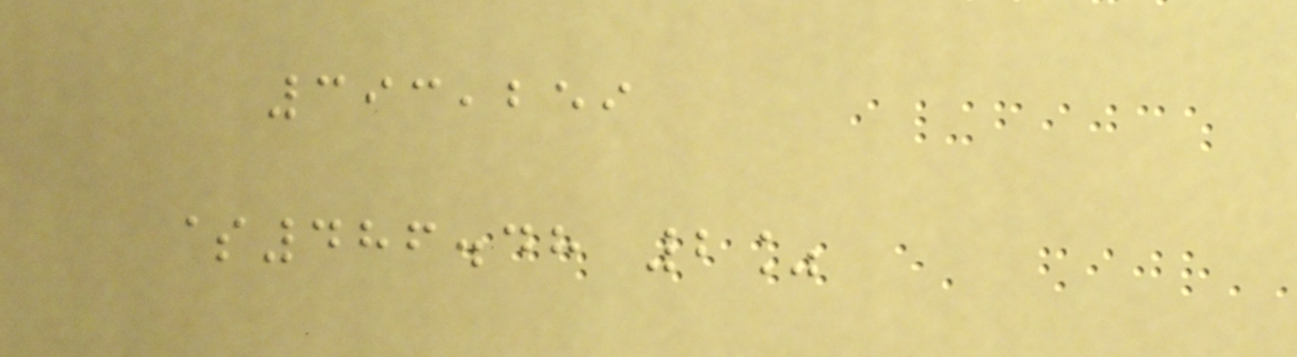393,259
$486.48 2%
